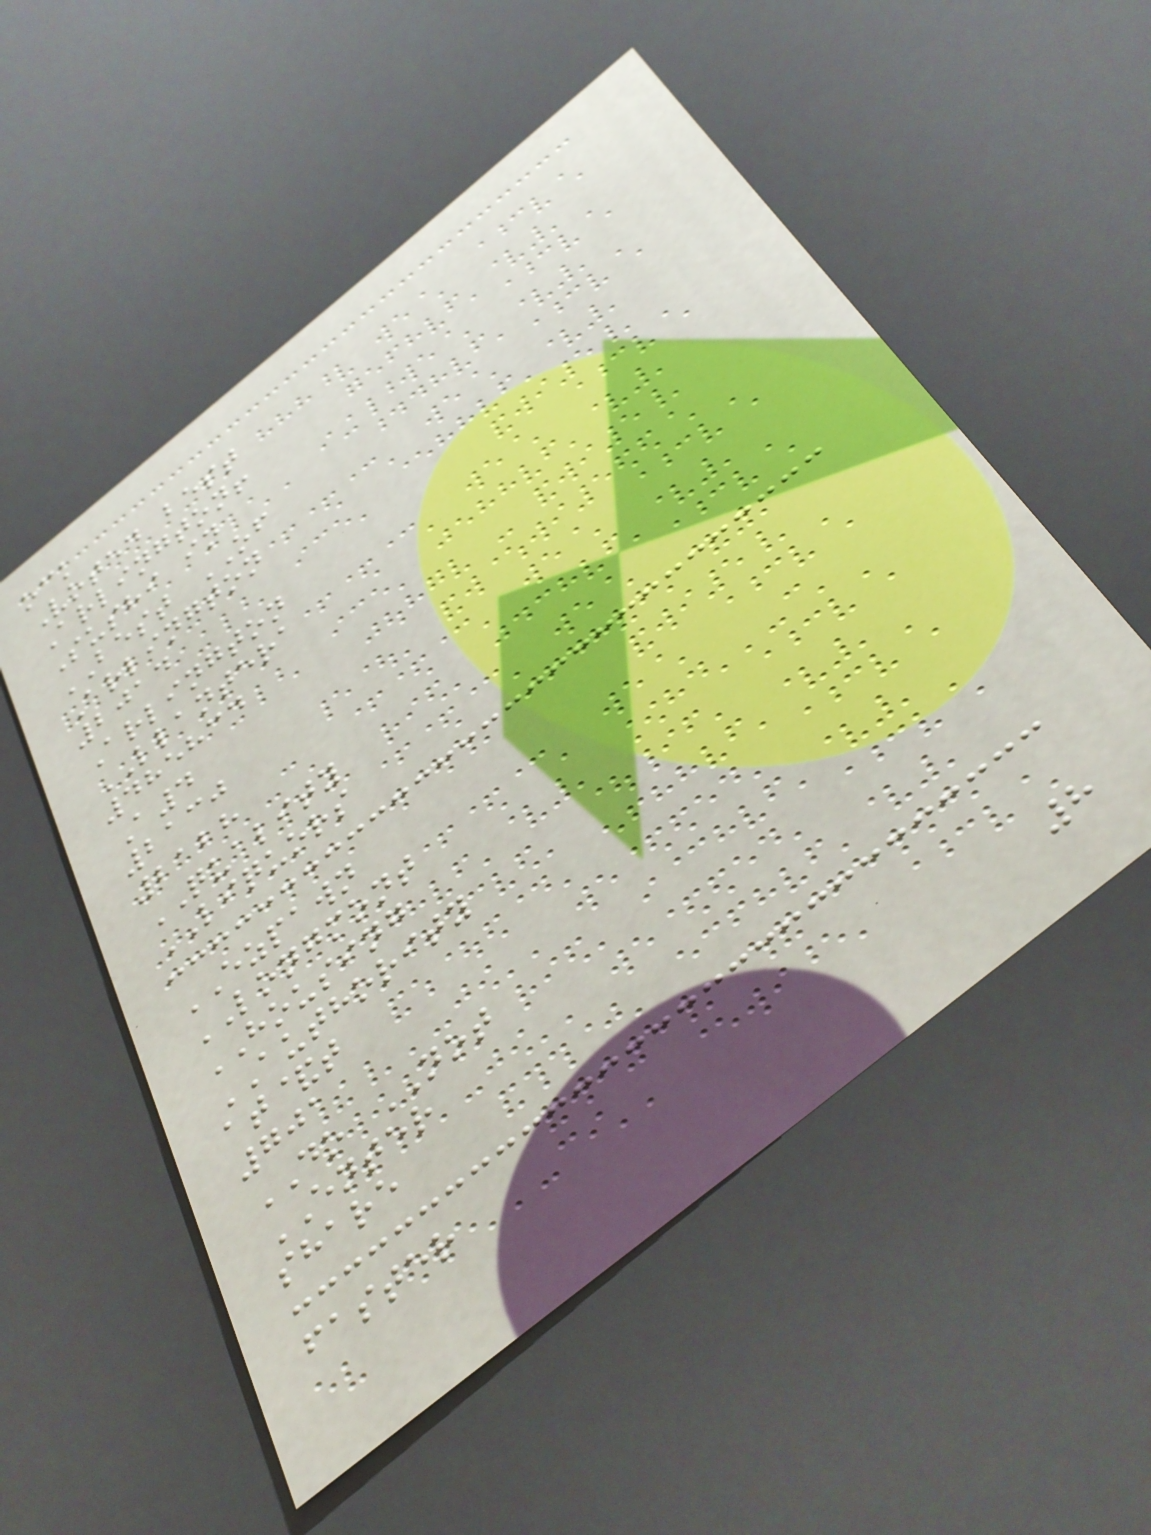ock
Voted best
Arlington!
Sushi in
BEST OF
Arlington
2014
Arlington
LLANTERA
485834
A4
2130
2128
QUALITY
LIQUORS
EZPAWN
LONGMONT
HOUSING
AUTHORITY
at&t
701
DO NOT
ENTER
share
faster
8
